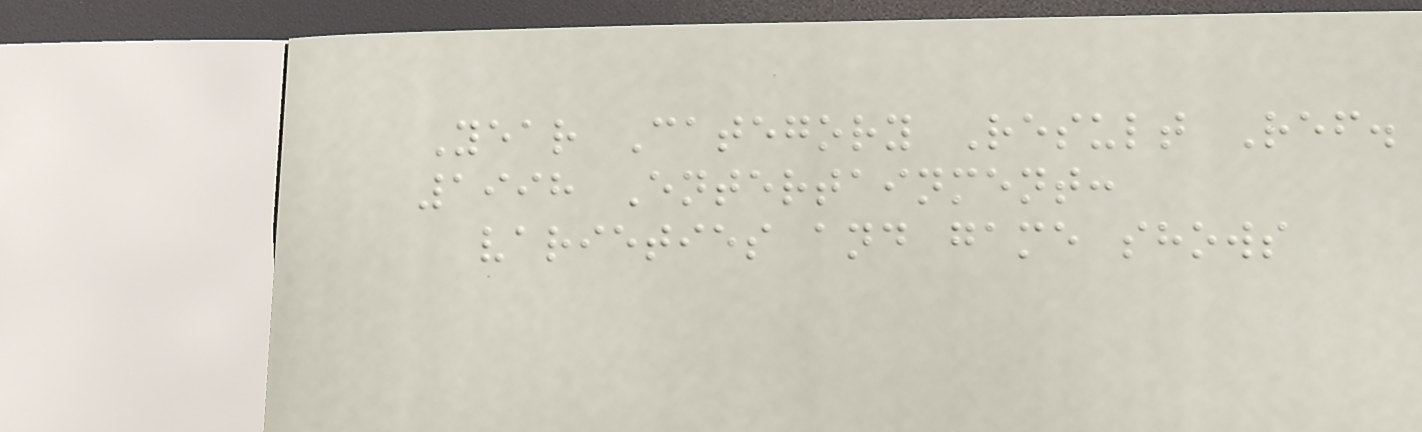Year Category Result Ref.
1998 Entertainment:
varieties and game shows
